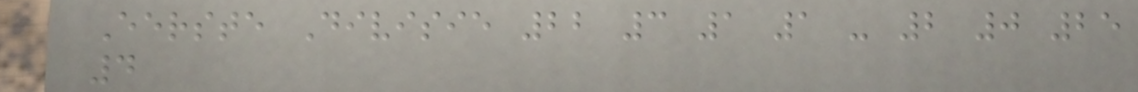Eerste Divisie 22 3 1 1 - 2 0 25
4
